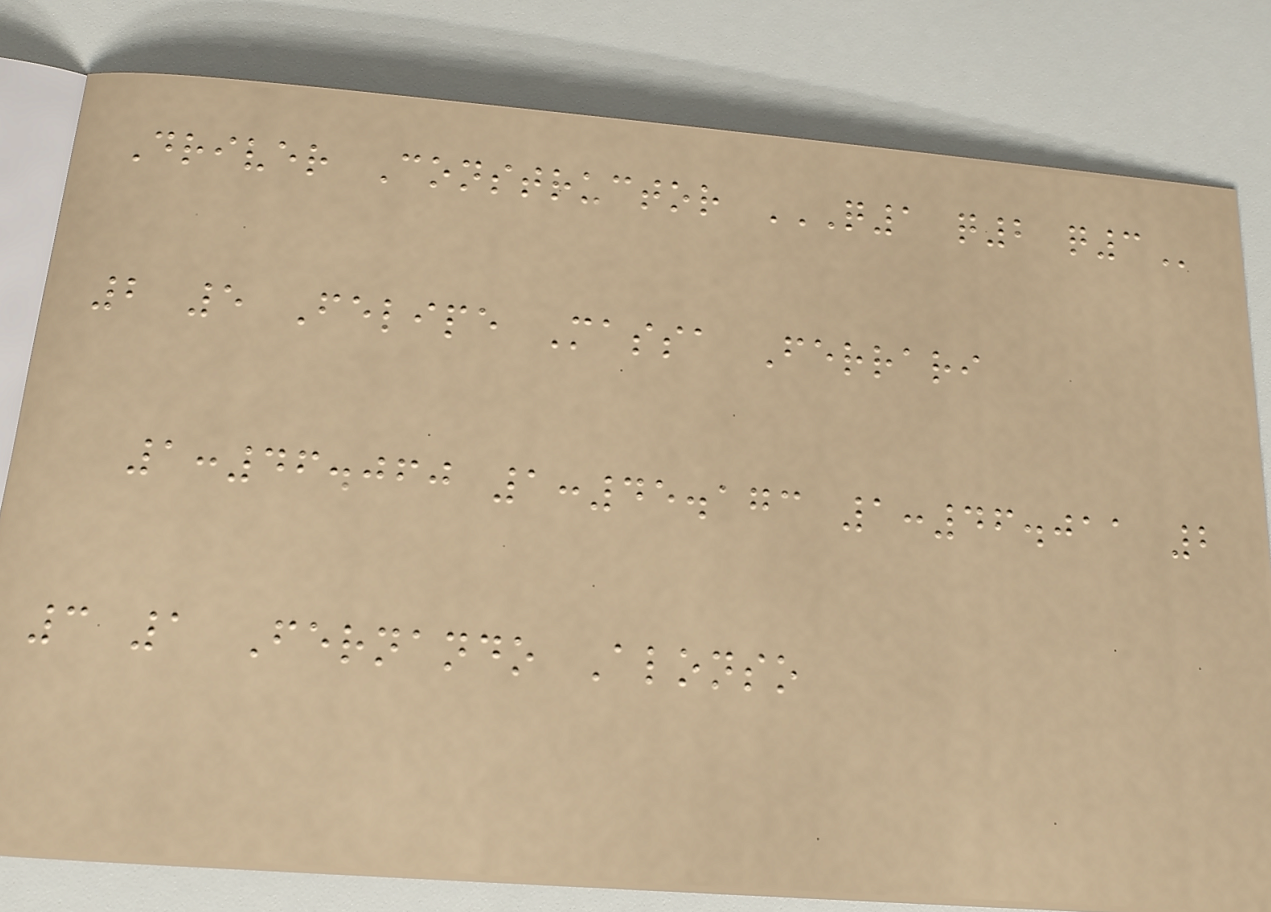Driver Constructor Q1 Q2 Q3
2 5 Felipe Massa Ferrari
1:46.060 1:45.173 1:46.011 2
3 1 Fernando Alonso
